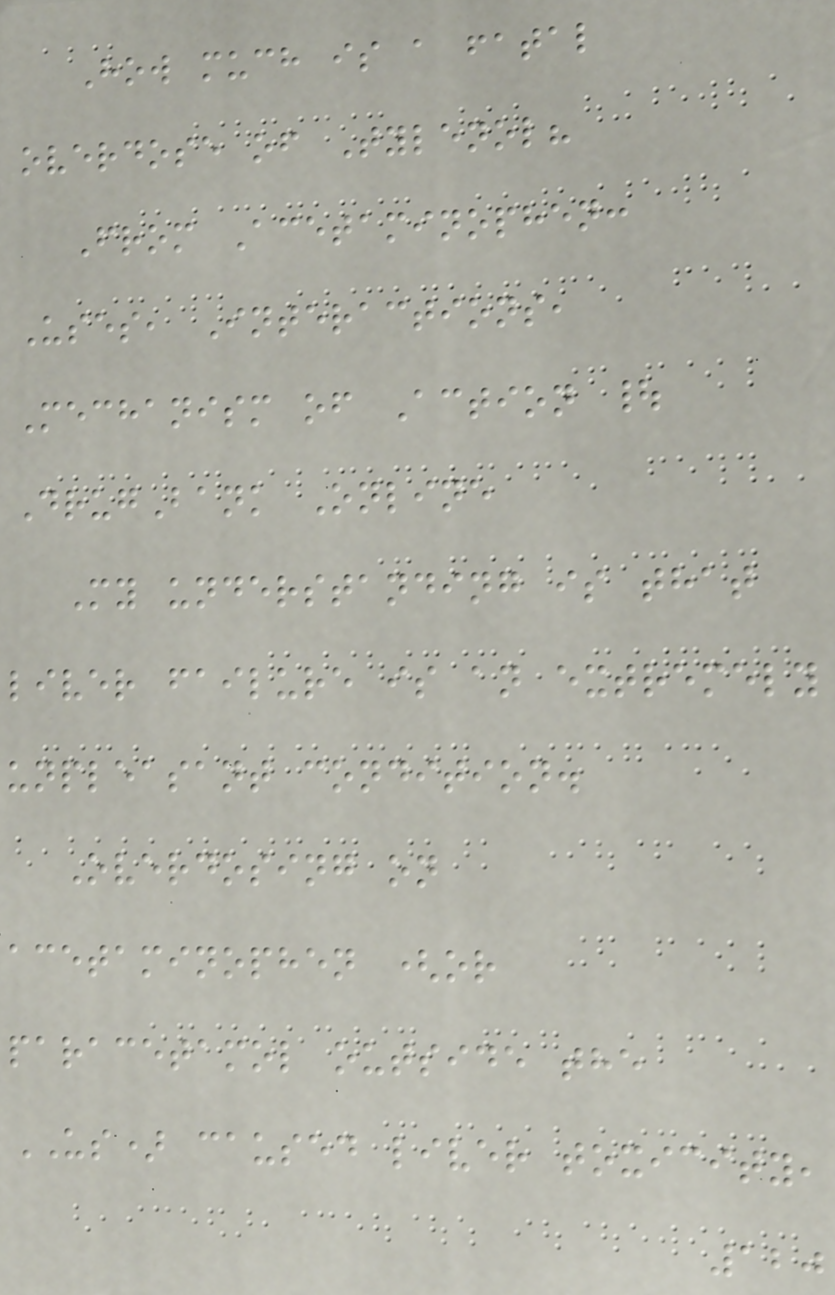How much is a fatal
overdose of Tylenol?
From Acetaminophen:
Uses, Interactions,
Mechanism of Action |
DrugBank Online
My understanding is that
liver failure is an extremely
unpleasant condition.
Overdosing on
acetaminophen (or
paracetamol outside the
US) caused liver toxicity,
120
